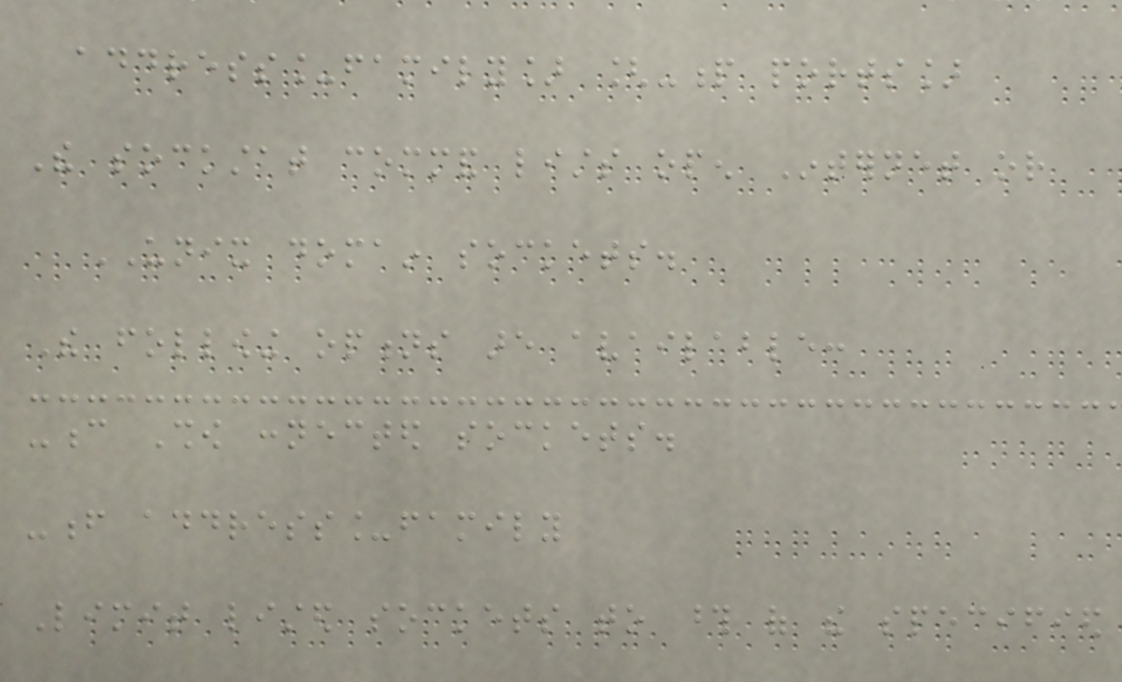address_family] [-p ports]
The sockstat command lists open Internet or
UNIX domain sockets.
The following options are available:
-c Show connected sockets.
-f address_family
Limit listed sockets to those of the specified
